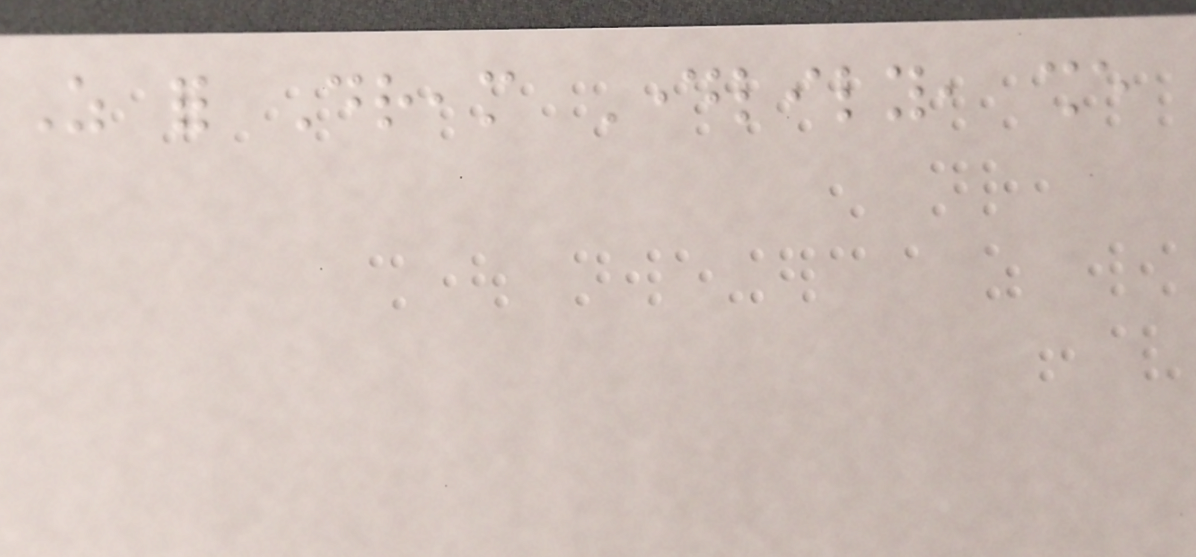As for Dream Daylily, she
